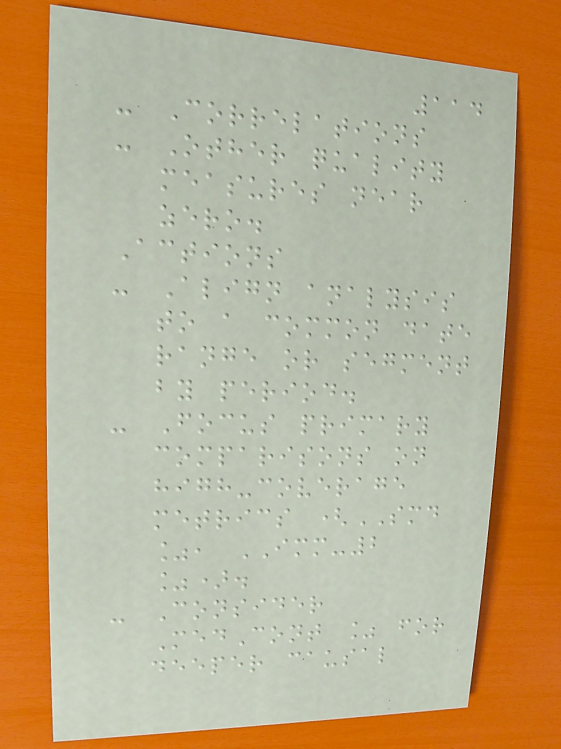114
- Correlations
- Other quality
measures near
zero.
Actions
- Align analysis
to a common date
range or segment
by period.
- Focus primary
comparisons on
high-coverage
metrics (SMD
%, IMM-2
%).
- Consider
MedCont % for
deeper causal
